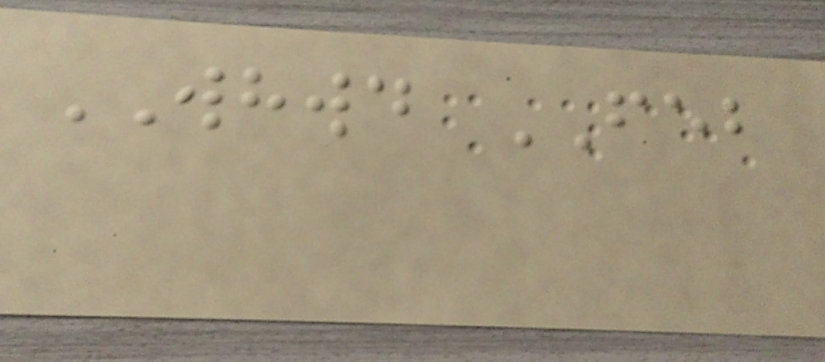WHWD FEB
